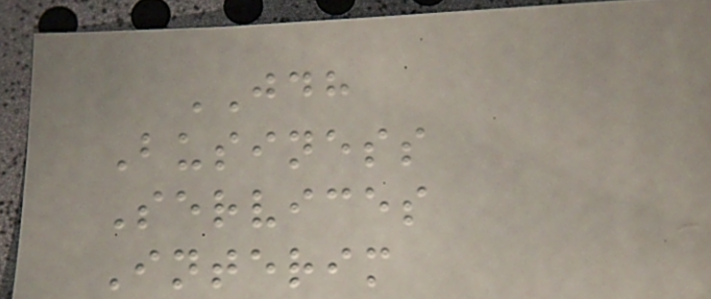JDH
Business
Services
Interim
